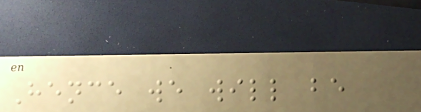Hence we will be
